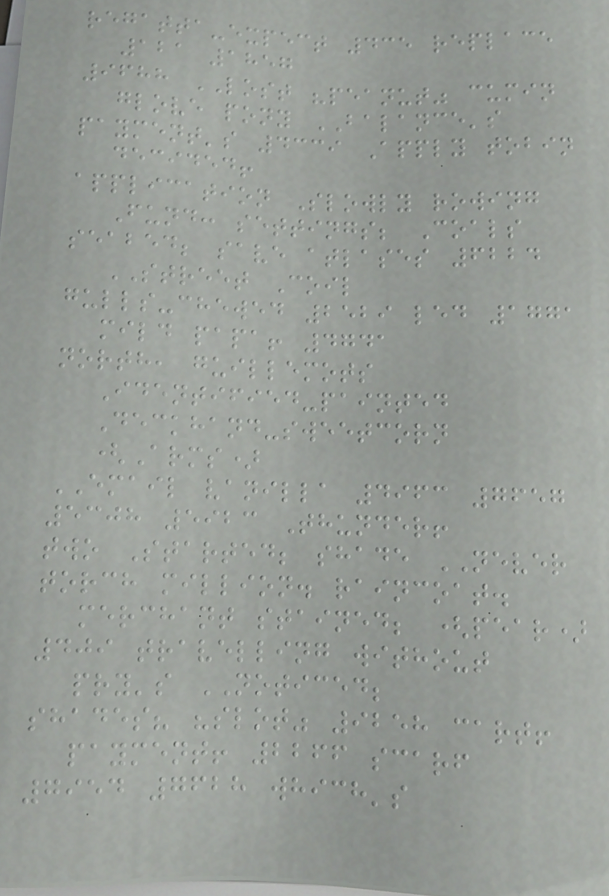regatta-expect 435 replace
121 1857
9688 LOST "peanut" cumin
glove pony BALANCE's
payment's 4339 Apply tobin
decided!
application Slowly rowing
Fund: settings; Coals
seabed; save atlases 6224
STREET Coil
gulls-chewed 2529 led 1771
mild papa! 4741
north, guillemots
Identified-painted
Deckhand-sweetcorn
(Arms)
EMAIL vanilla 4963 7657
5308 5923 Thunder!
two Started; shade NEVER
torch million. raincoat.
merchant stained; (pear)
409 travelling without
pry's NOTICED;
shades? "slot" 9258 cart!
payment! 2266 scarf
7954 7628 which's
